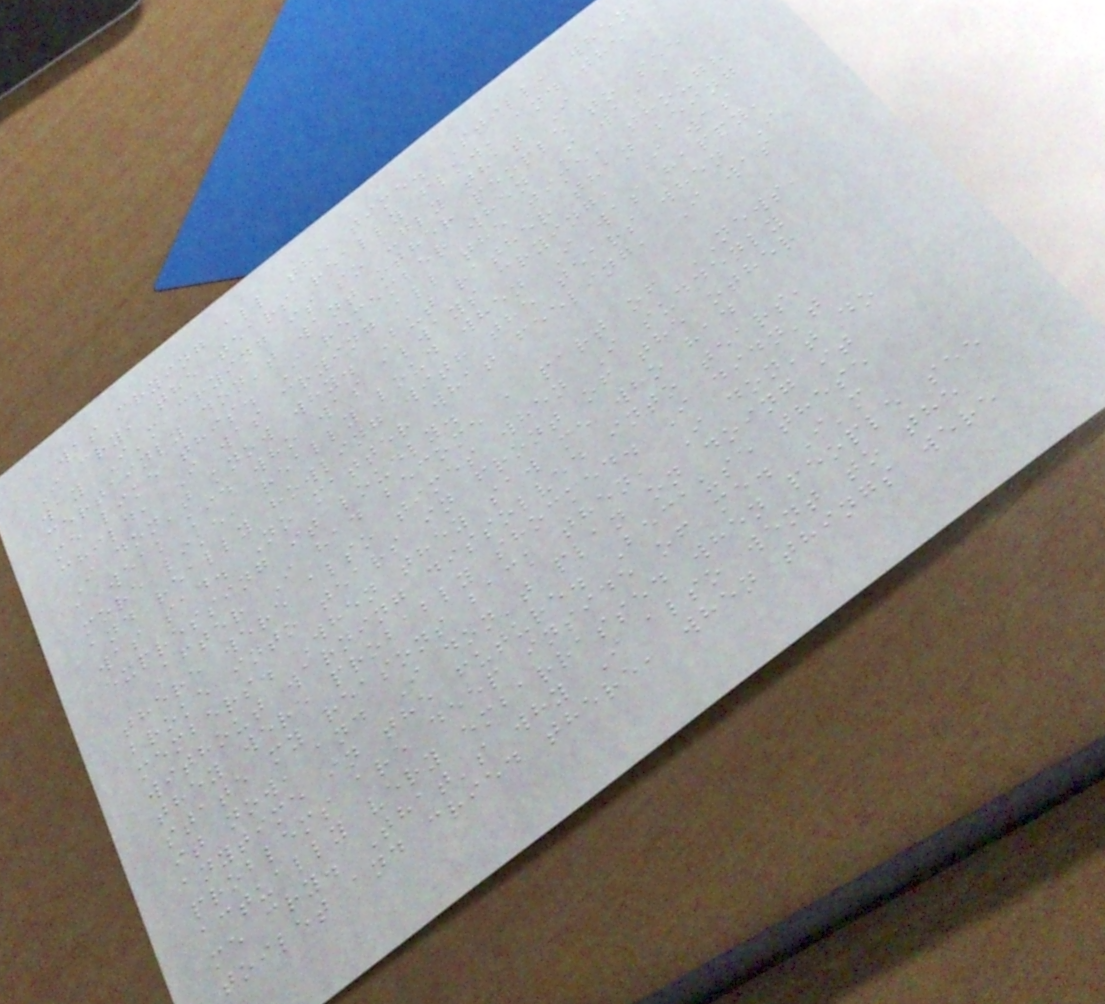was crying all the time. Still, when
I cry, the tears really flow, and the
way I'm crying is so ugly that I
certainly don't want other people to see
me like this. I remember when I was a
child, I was crying all the time, though
I don't know why. But rather than being
a weak kid who was always crying, I was
more like, really loud when I was happy,
and really howling with the tears when I
was sad. No matter what feeling, I was
expressing it loudly.
After I had become a part of NEWS,
there were also times when I suddenly
broke into tears in front of the other
members. When they saw me who had
without warning dissolved into tears,
they were probably shocked. I didn't
state my reasons back then, I don't do
it now, and I don't plan on doing it
anytime in the future. Because these
problems are deep inside of me. I'm
actually very embarrassed when people see
me cry. That's why I also went to the
toilet and cried there, when things were
